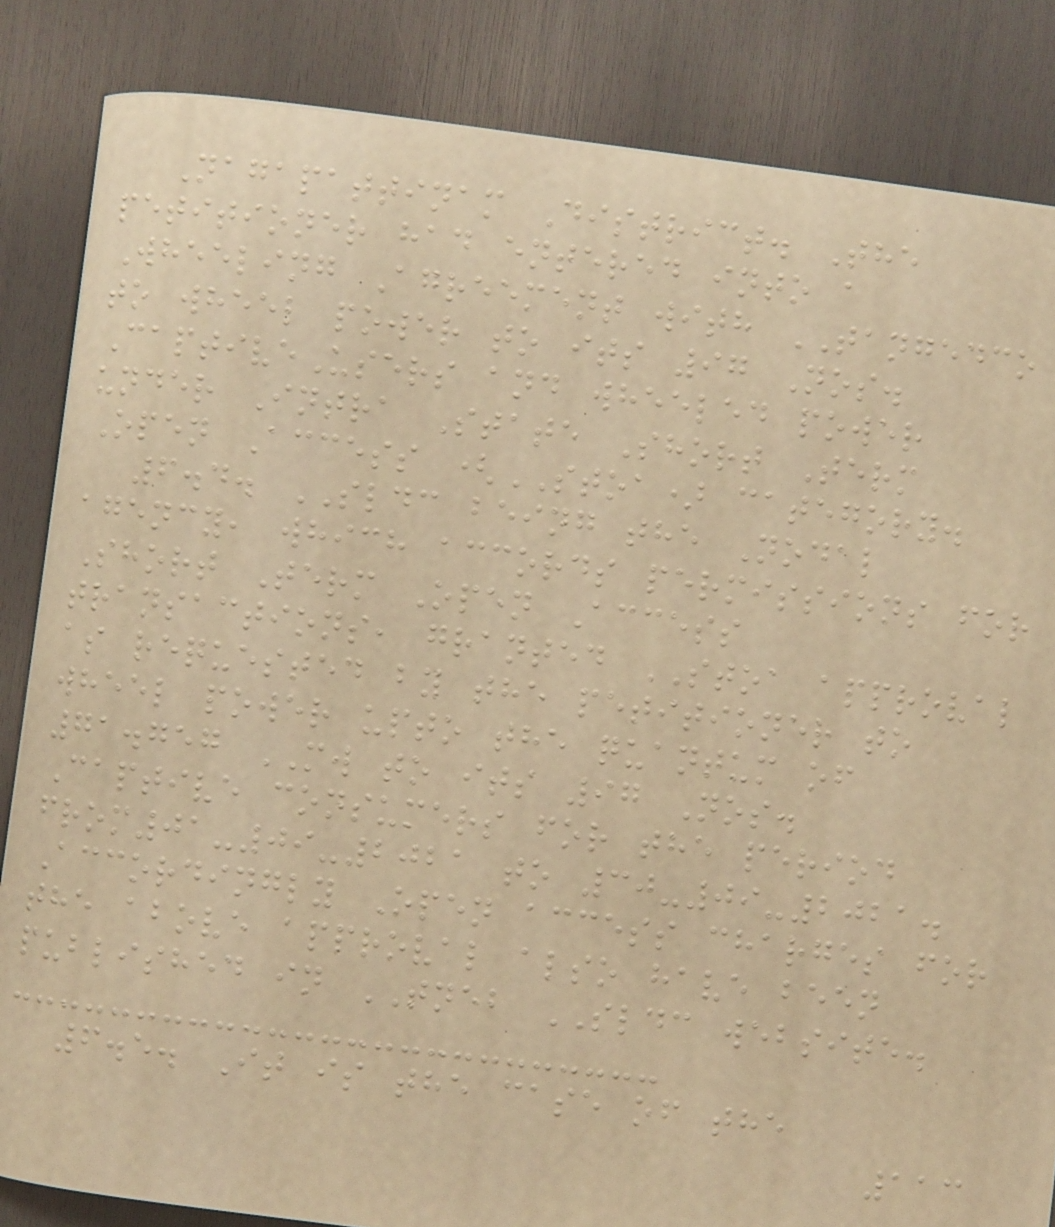Nagapattinam District. The
petitioner had entered into a
Wheeling Agreement with TANGEDCO
to wheel power to its 97 Nos.
CaptiveUsers and wheeled power
under Intra State Short Term
Open Access (STOA) category.
6.4. SLDC being the Nodal
agency, which accords permissions for
Short Term Open Access
transactions, granted STOA approval
as requested by the petitioner to
wheel power upto the quantum of
71.757 MW to its 97 Nos.
Captive consumers for the period
from01-09-2021 to 30-09-2021.
Accordingly Open access charges for
the above approval also have been
published in TNEB SLDC website.
6.5. It is the case of the
113
